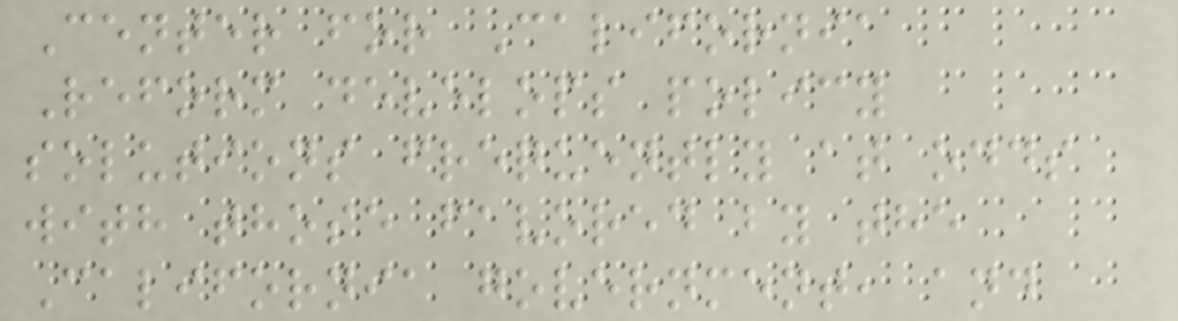Center for California
Reform develops policy
solutions frequently at odds
with those favored by the
California government, and
